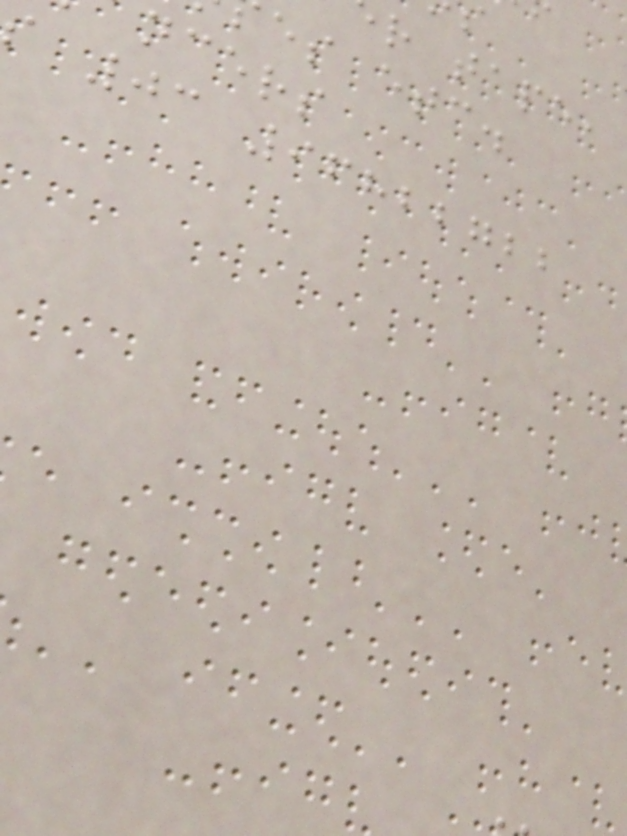r tape,
es etc.
ncers
03 96822722
